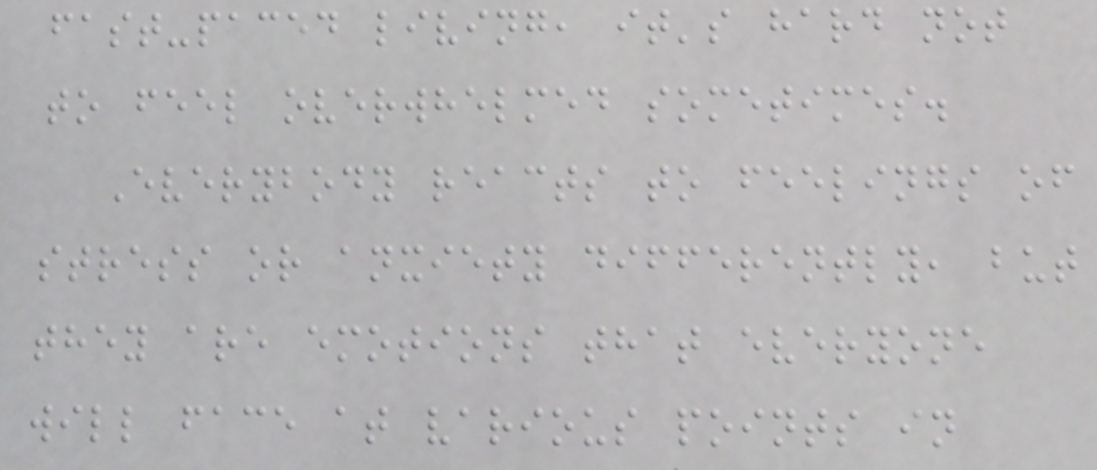fast-paced living, it's hard not
to feel overwhelmed sometimes.
Everybody reacts to feelings of
stress or anxiety differently, but
they are emotions that everyone
will face at various points in
